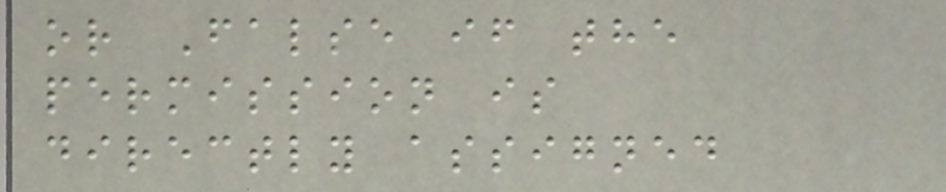or False if the
permission is
directly assigned
